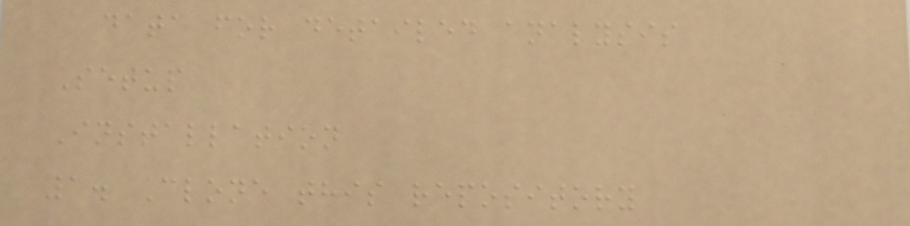data for detailed analysis
Setup
Installation
1. Clone this repository
